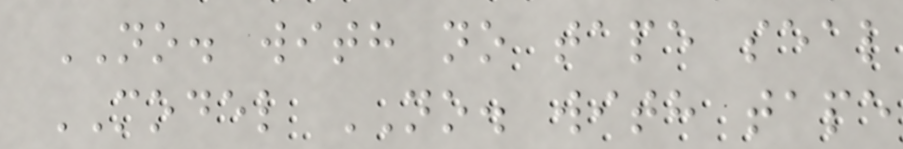NO. with no tape seal
MODEL NO. with tape
